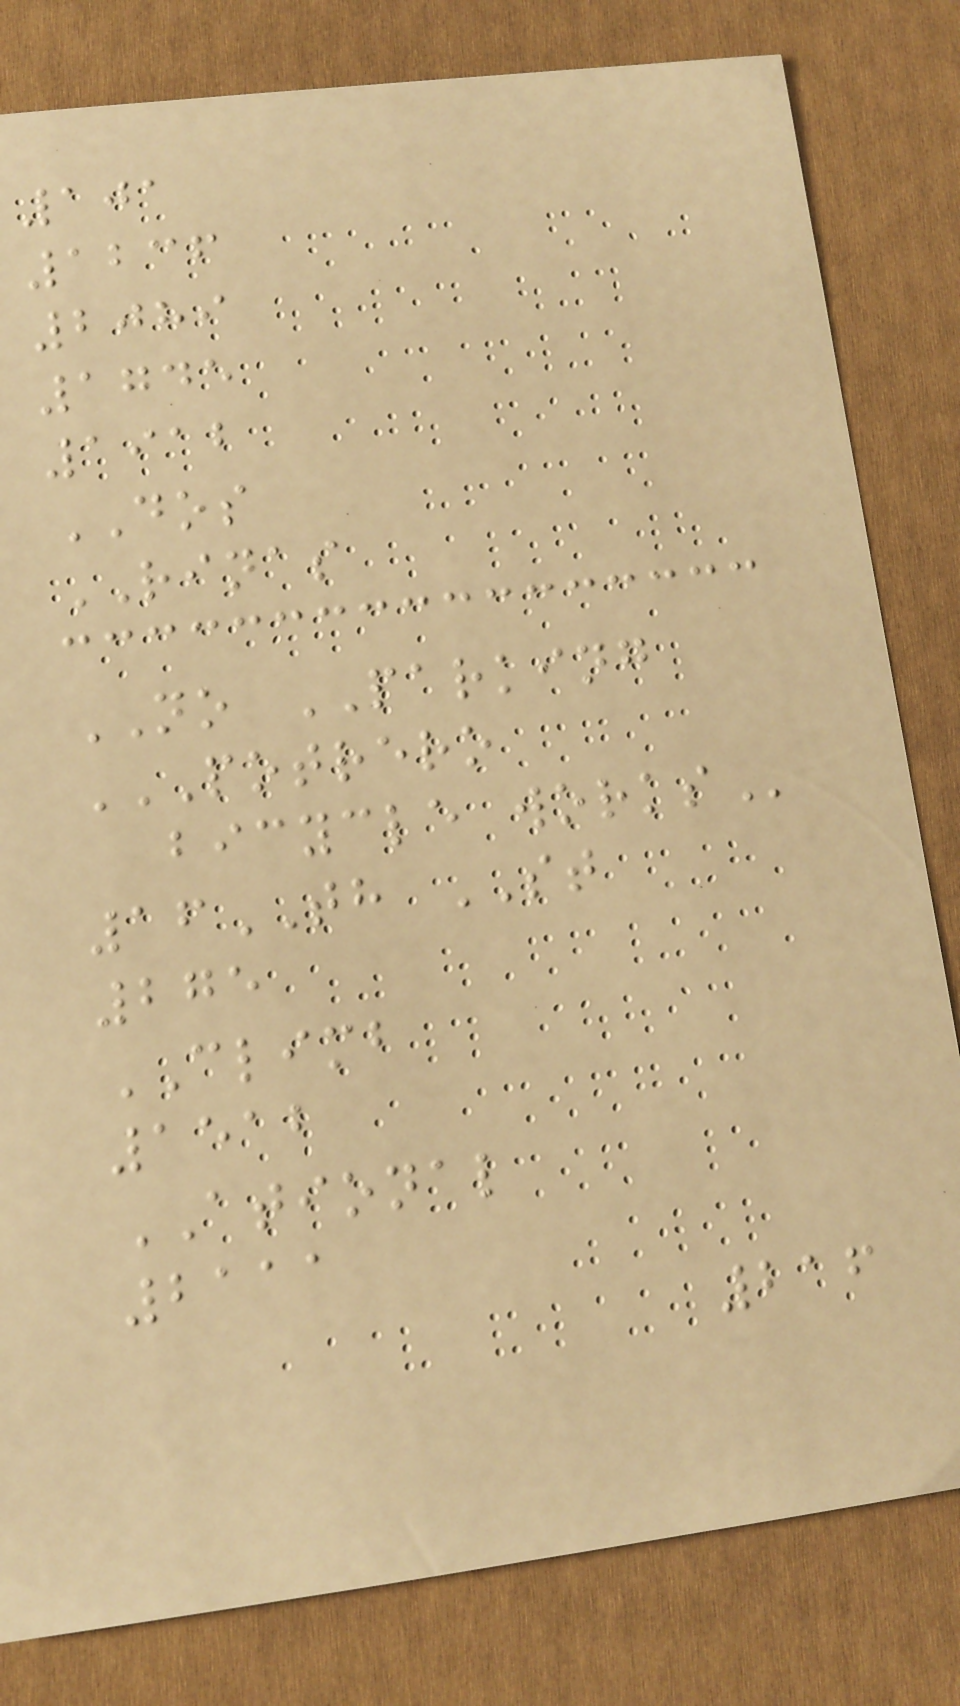101
1236
2089
1745
1912
DOS
RINAS
NO PARKING
POTRERO
BICYCLE WORKS
16TH ST
275
CLIMB
1512
ATIONAL
2111
216
